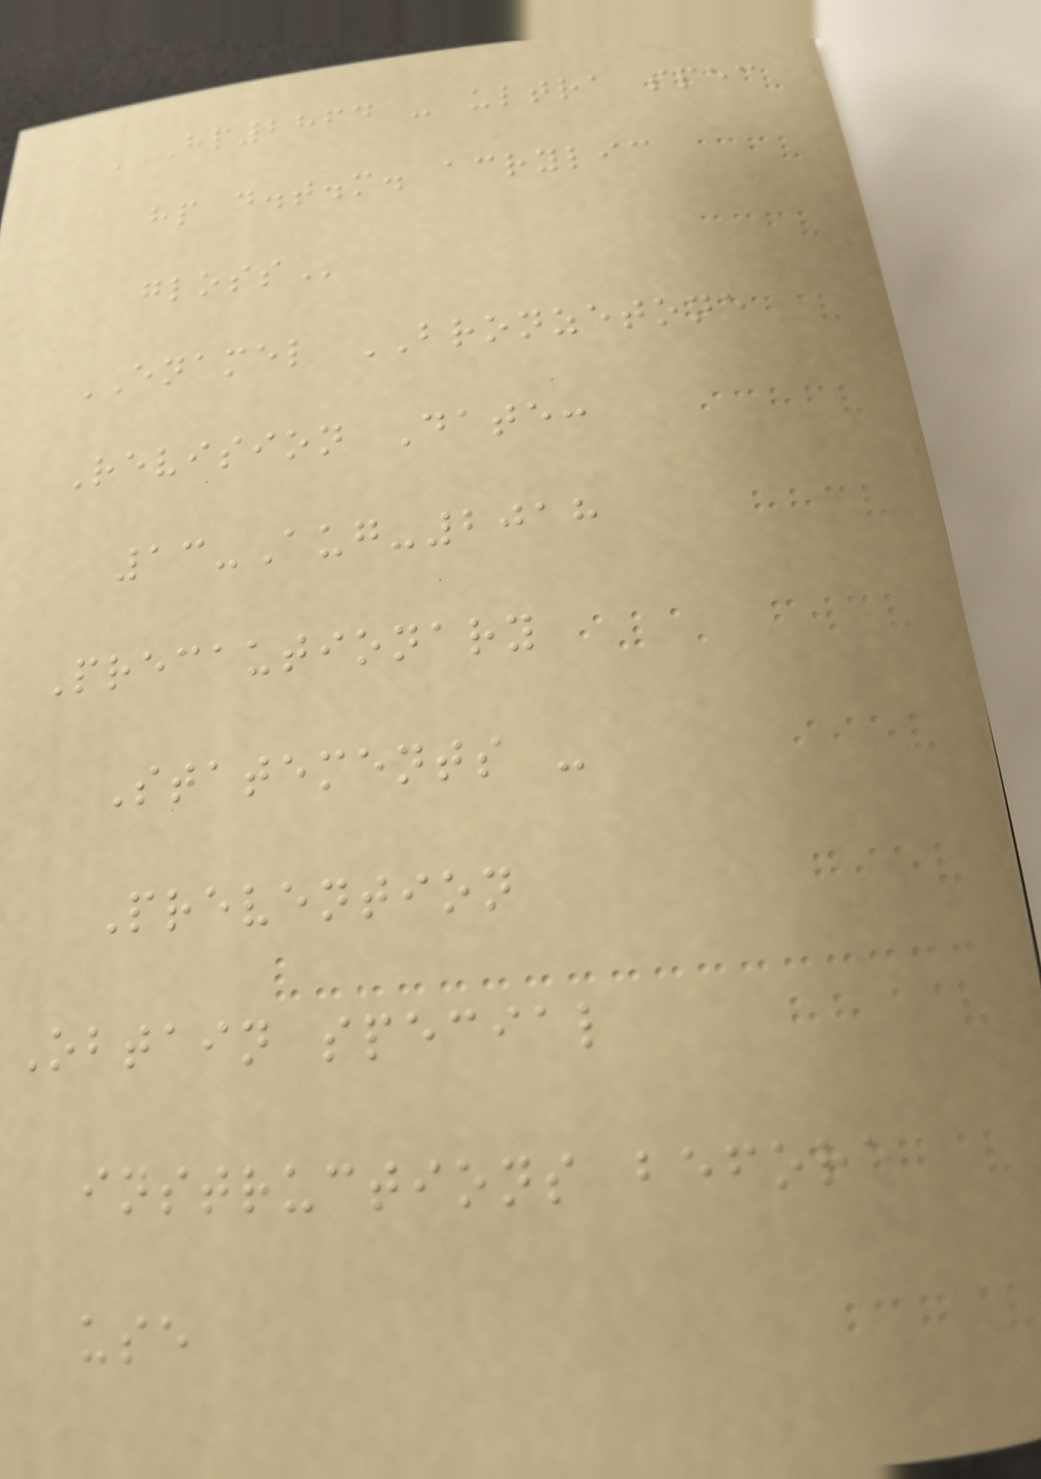HP2864 - ULTRA SPEC
HP D.T.M. ACRYLIC
GLOSS
ENAMEL BRONZETONE
Revision Date:
13-Aug-2018
Precautionary
Statements -
Prevention
Obtain special
instructions before
use
